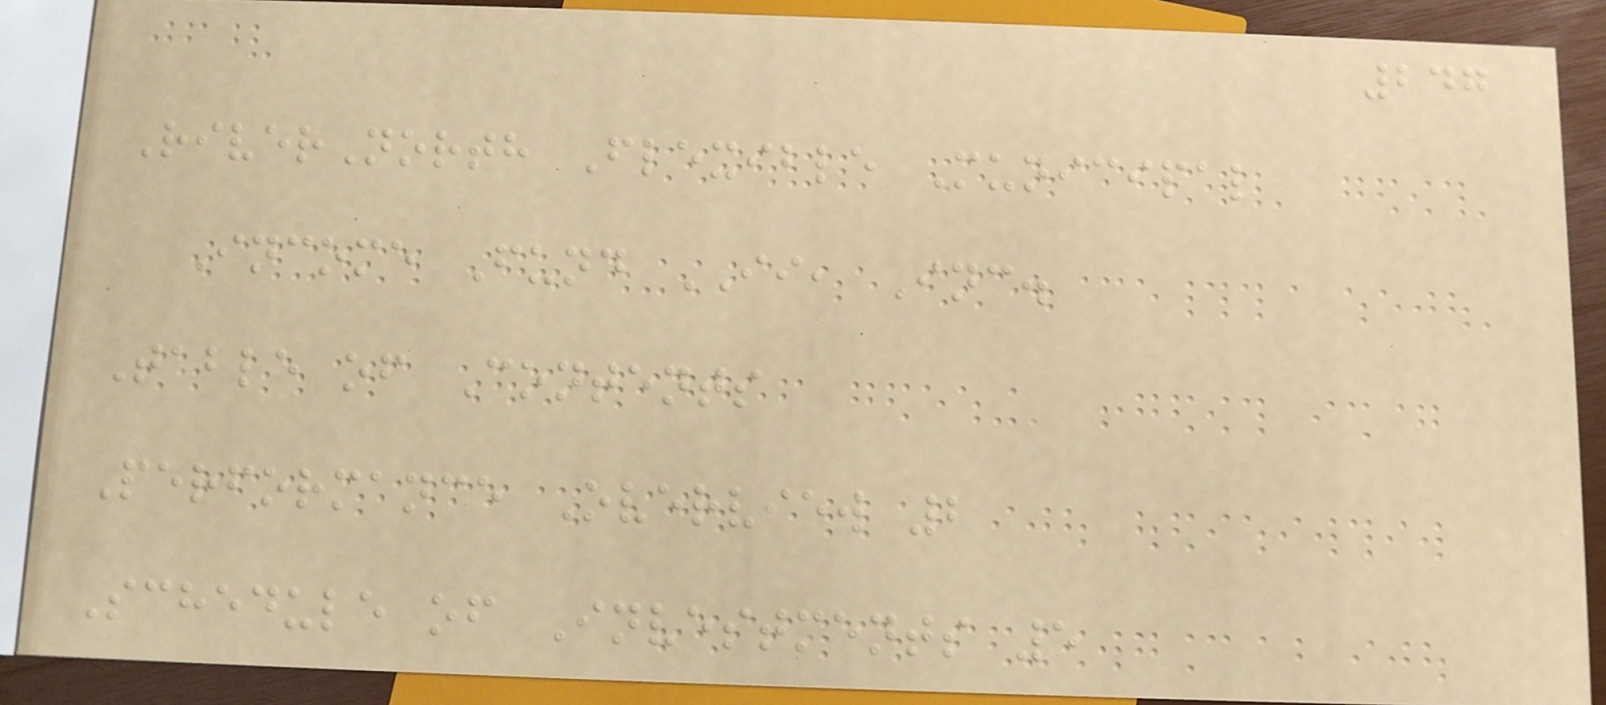247
RiverNorth Flexible Municipal
Income Fund II, Inc.
Table of Contents
Performance Overview 2
Schedule of Investments 5
